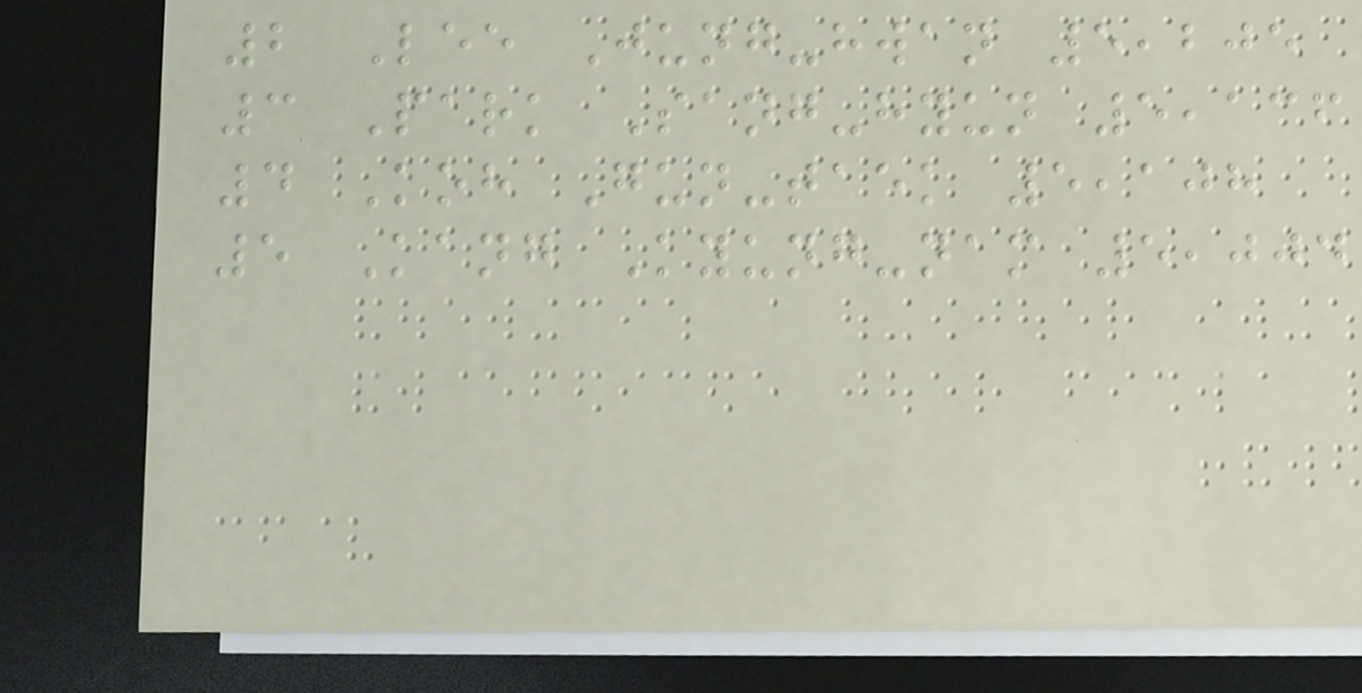2 Lee Jung-hwan 5,205
3 Park Sang-hyun 5,136
4 Koh Gun-taek 5,108
5 Kang Kyung-nam 5,004
